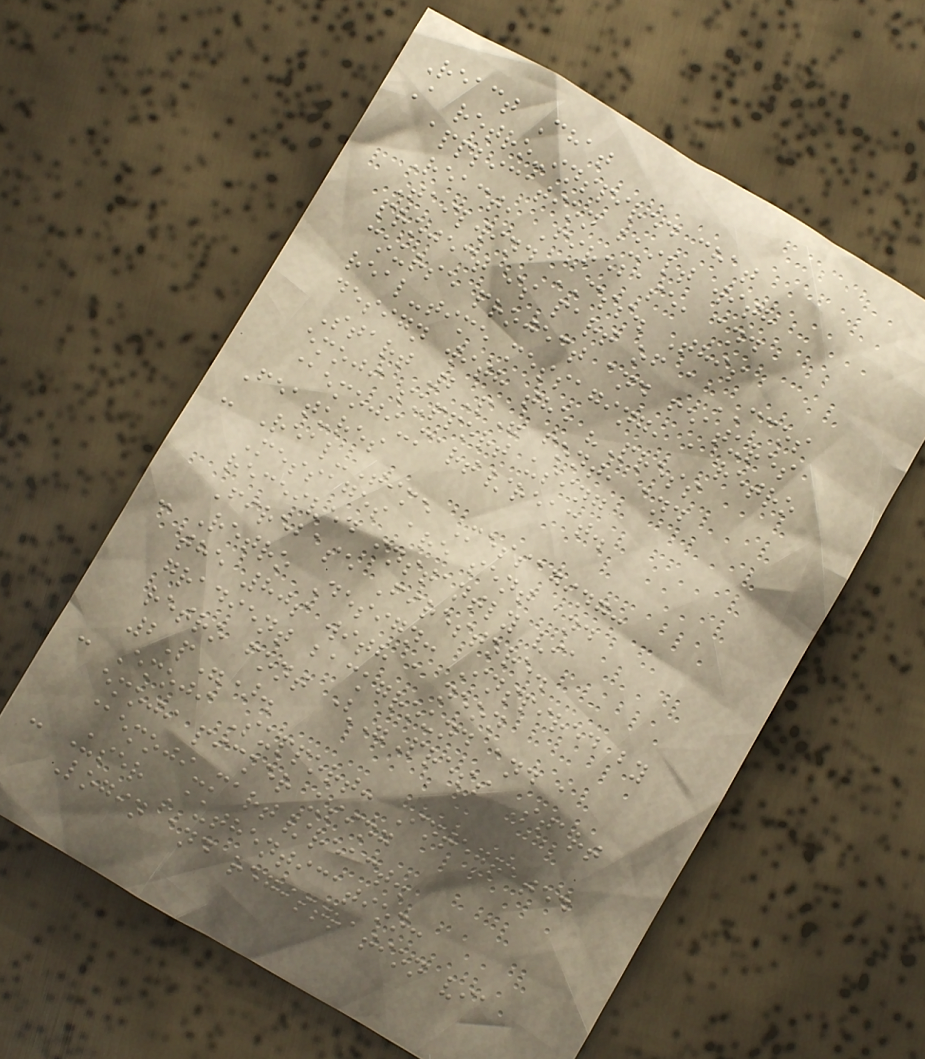React Chat
A retro-inspired chat
application built with
React, Firebase, and
Tailwind CSS. This
project is part of a CCOS
course project and features
real-time messaging, a retro
design with the "Press
Start 2P" font, and
emoji support using
@emoji-mart/react.
Features
- Real-Time Messaging:
Messages are sent and
received instantly via
Firebase Firestore.
- Retro Design: Inspired by
the 80s with a neon
gradient background and a
retro font ("Press Start
2P").
- Emoji Support: Integrated
emoji picker using
@emoji-mart/react.
- User Authentication:
Login and registration via
